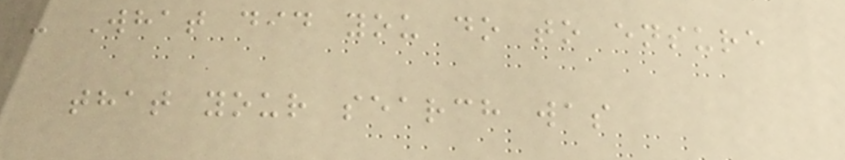- What did you do to ensure
that your search was
